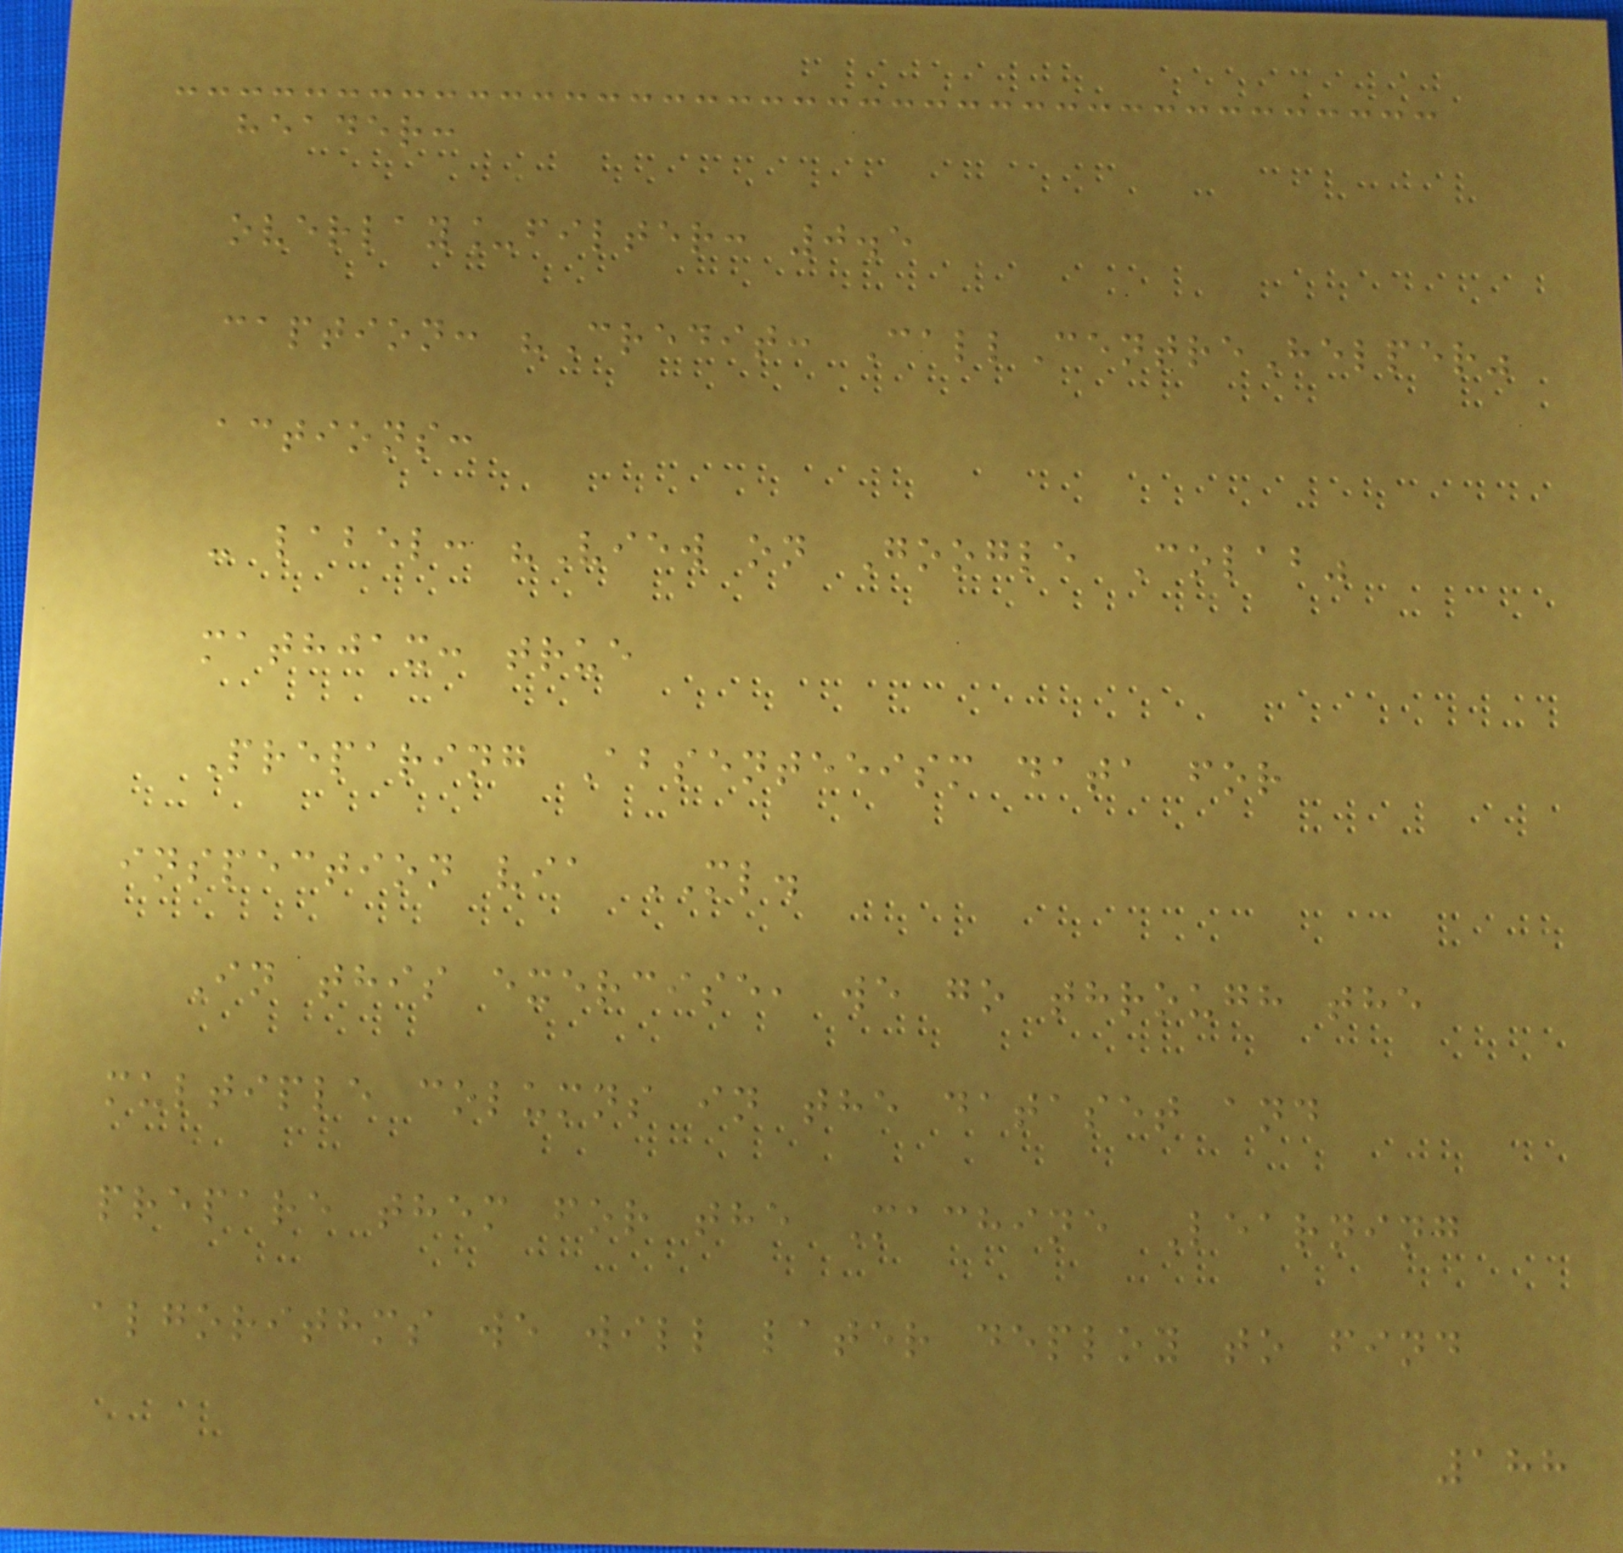header:
overlay_filter: 0.5
caption: "Credit: CallCentreHelper"
actions:
- label: "View on Google Colab"
mathjax: true
Preparing Absenteeism data for
inspection via ML.
In this exercise, we go through the
multiple columns in the dataset and
prepare them for the Machine Learning
algorithms we will later deploy to find
188
